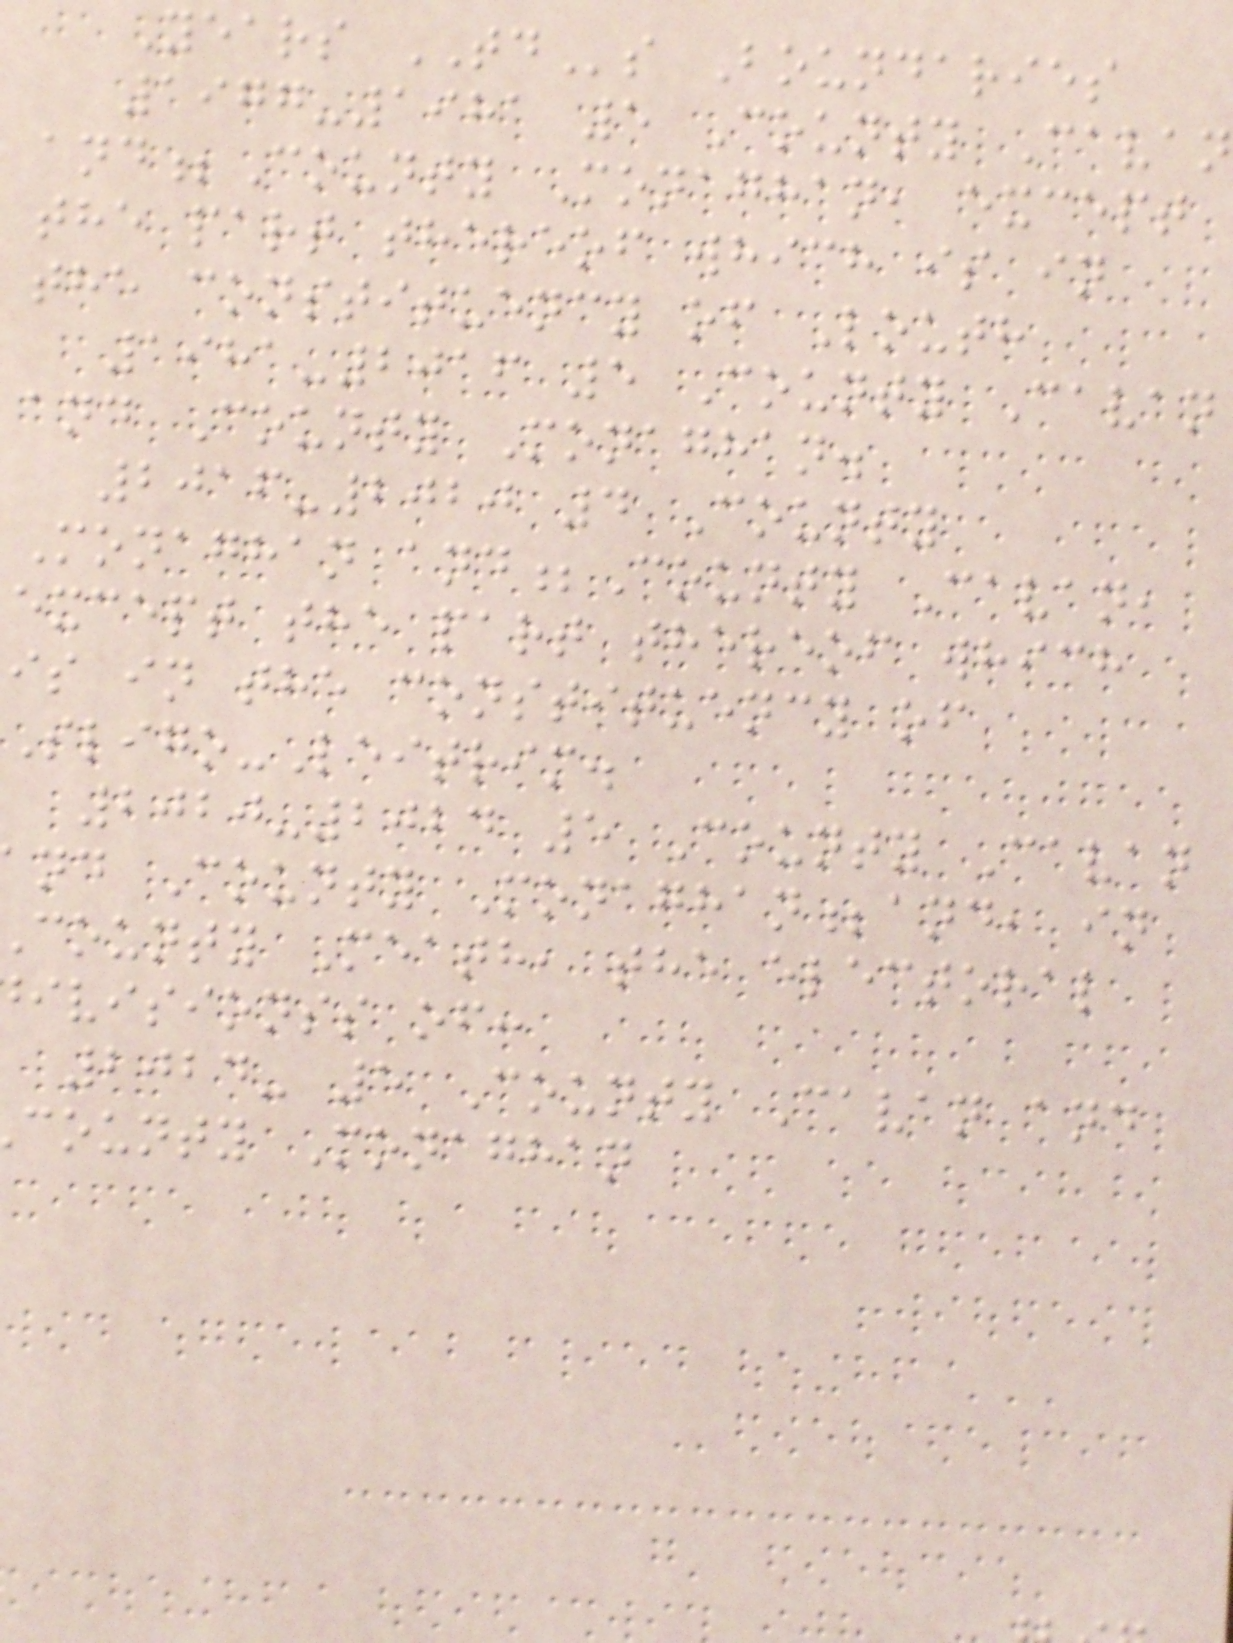Years TDs Boundaries
1977-1981 5 County Cavan
and;County Monaghan, except
the part thereof which is in
the constituency of Louth
1981-2016 5 County Cavan
and County Monaghan.
2016-2020 4 County
Monaghan and;County Cavan,
except the part thereof which
is in the constituency of
Sligo-Leitrim.
2020-2024 5 County Cavan
nd County Monaghan;and, in
county Meath, the electoral
ivisionss of:
2024- 5 County Cavan and
county Monaghan
